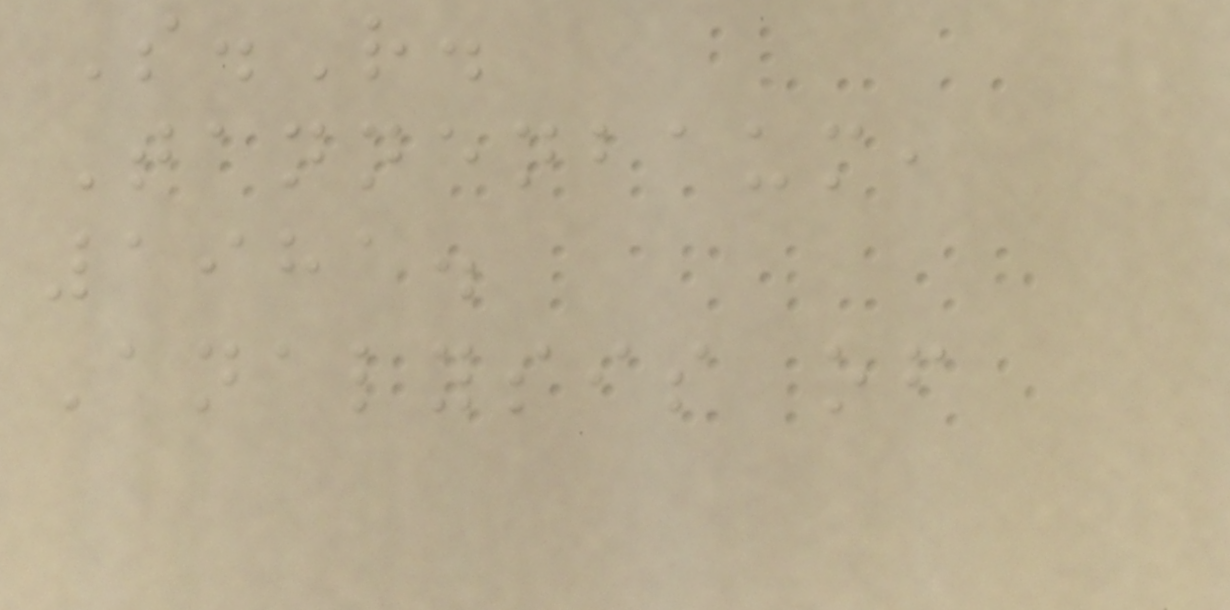S.R.
Tannenbaum,
1981.
Analysis of
